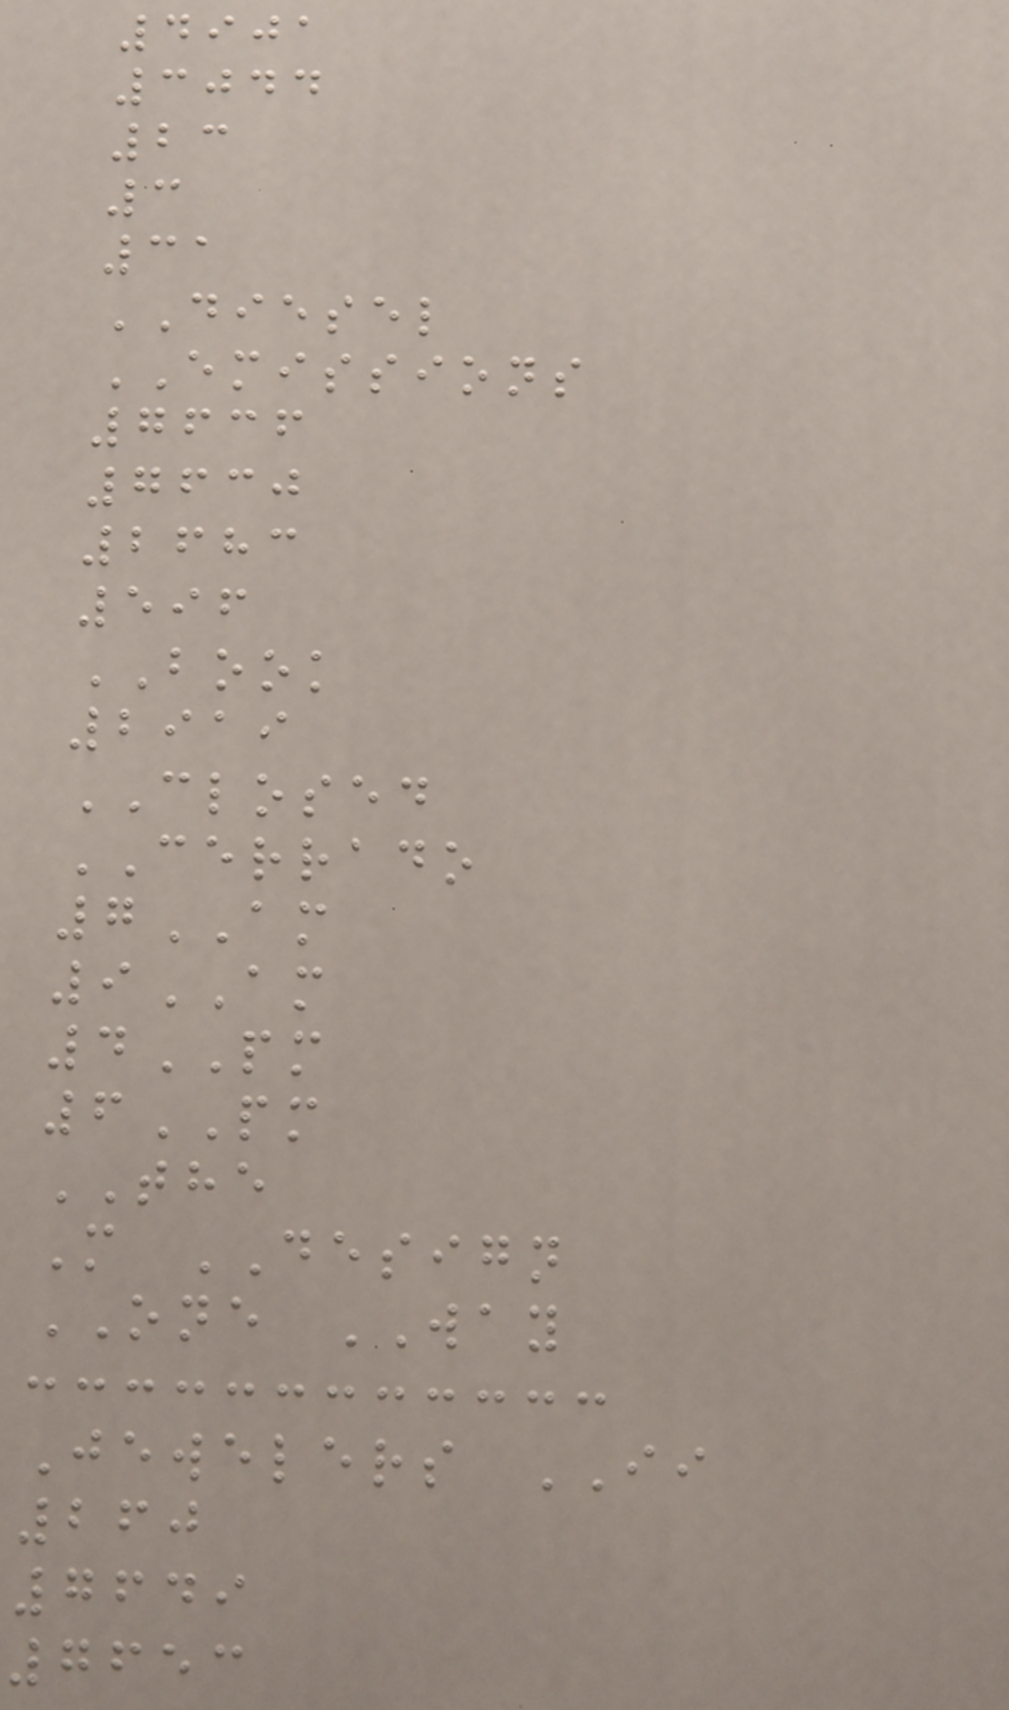4901
3044
23
3
31
DIESEL
EMISSIONS
7636
7630
2683
596
BOOK
2919
CLOSED
CERRADO
7AM
9AM
4PM
6PM
THE
M DESIGN
ONE WAY
Jewelers II
260
7649
7653
